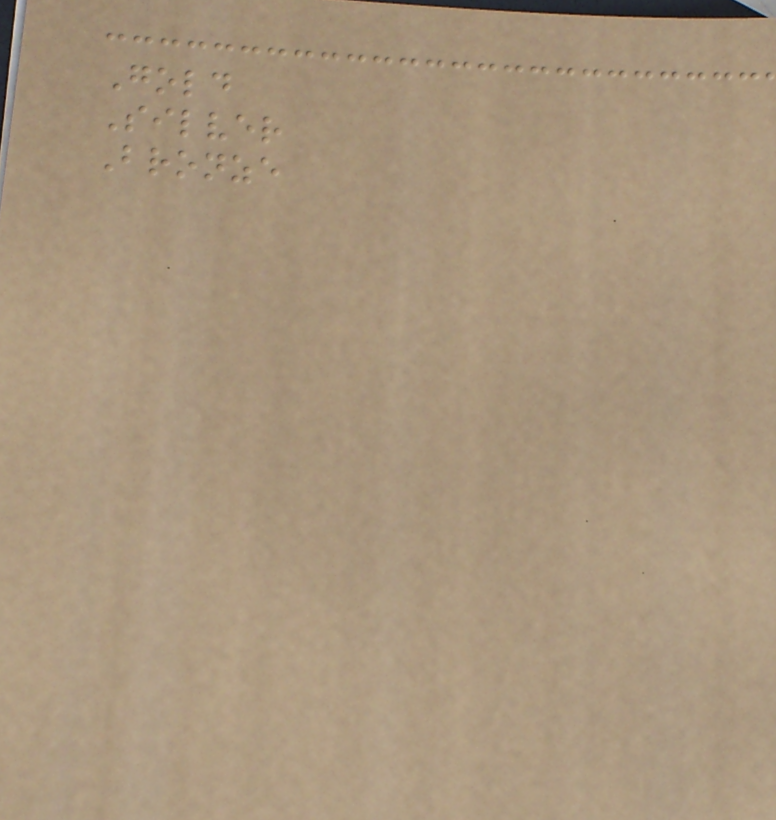Gold
Silver
Bronze
